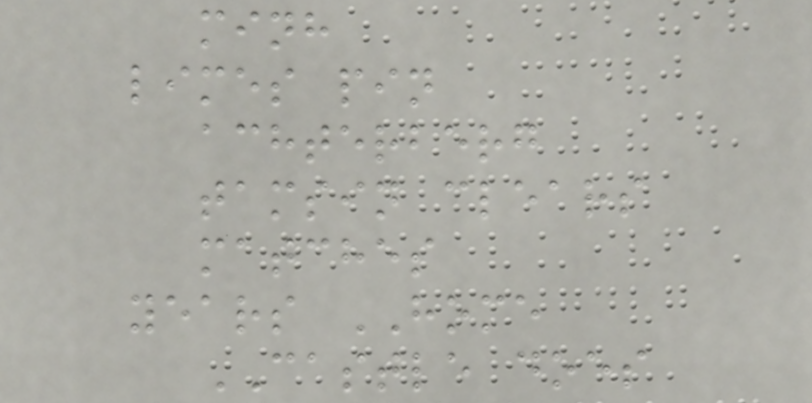minh
limes pin
achterberg
tamsin clears
matches
years HOME
CASTLE does
